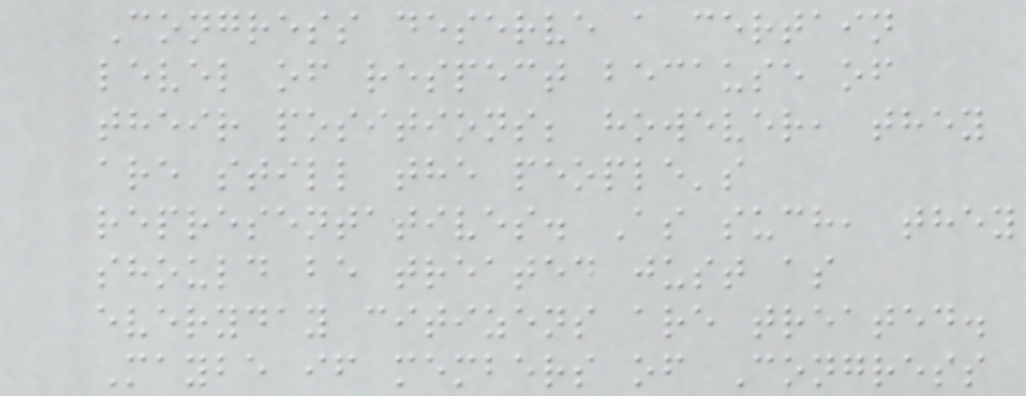Congress deserve a certain
level of respect because of
their positions; however, they
are still the people's
representatives. As such, they
should be treated just as
everyday citizens are treated.
Maybe if members of Congress
